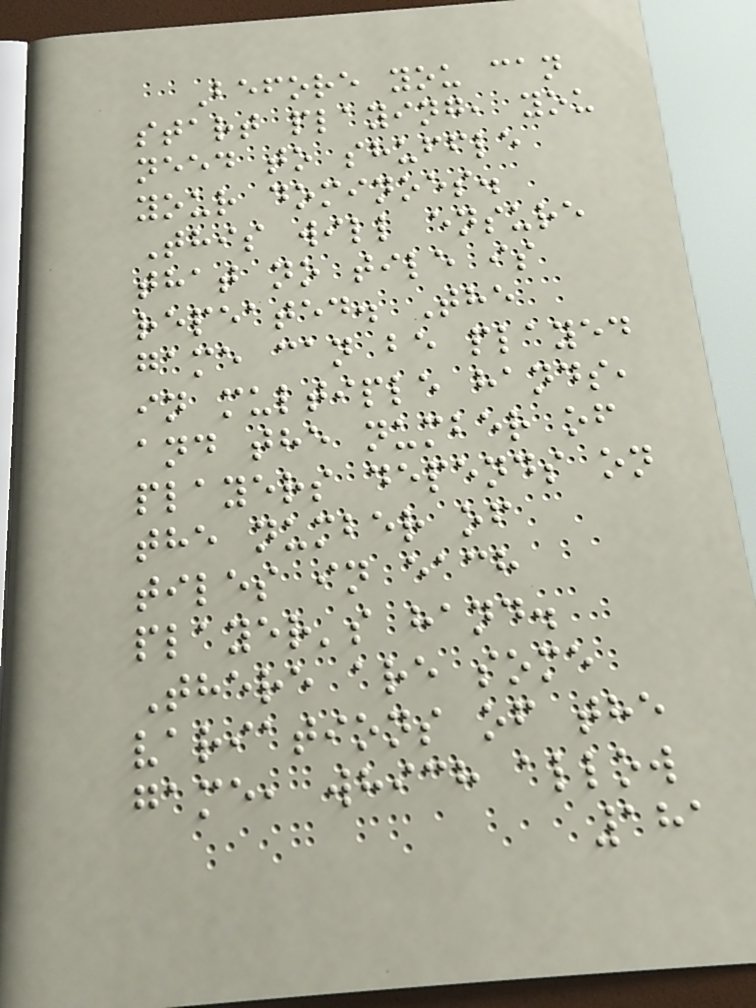Before you can
start playing, you
need to shuffle
your dominoes.
This will ensure
that no tile is
repeated. The
game can be played
in multiple hands,
and the number of
players depends on
the number of
tiles in each
player's hand.
There are some
variations of the
game, which allow
181
